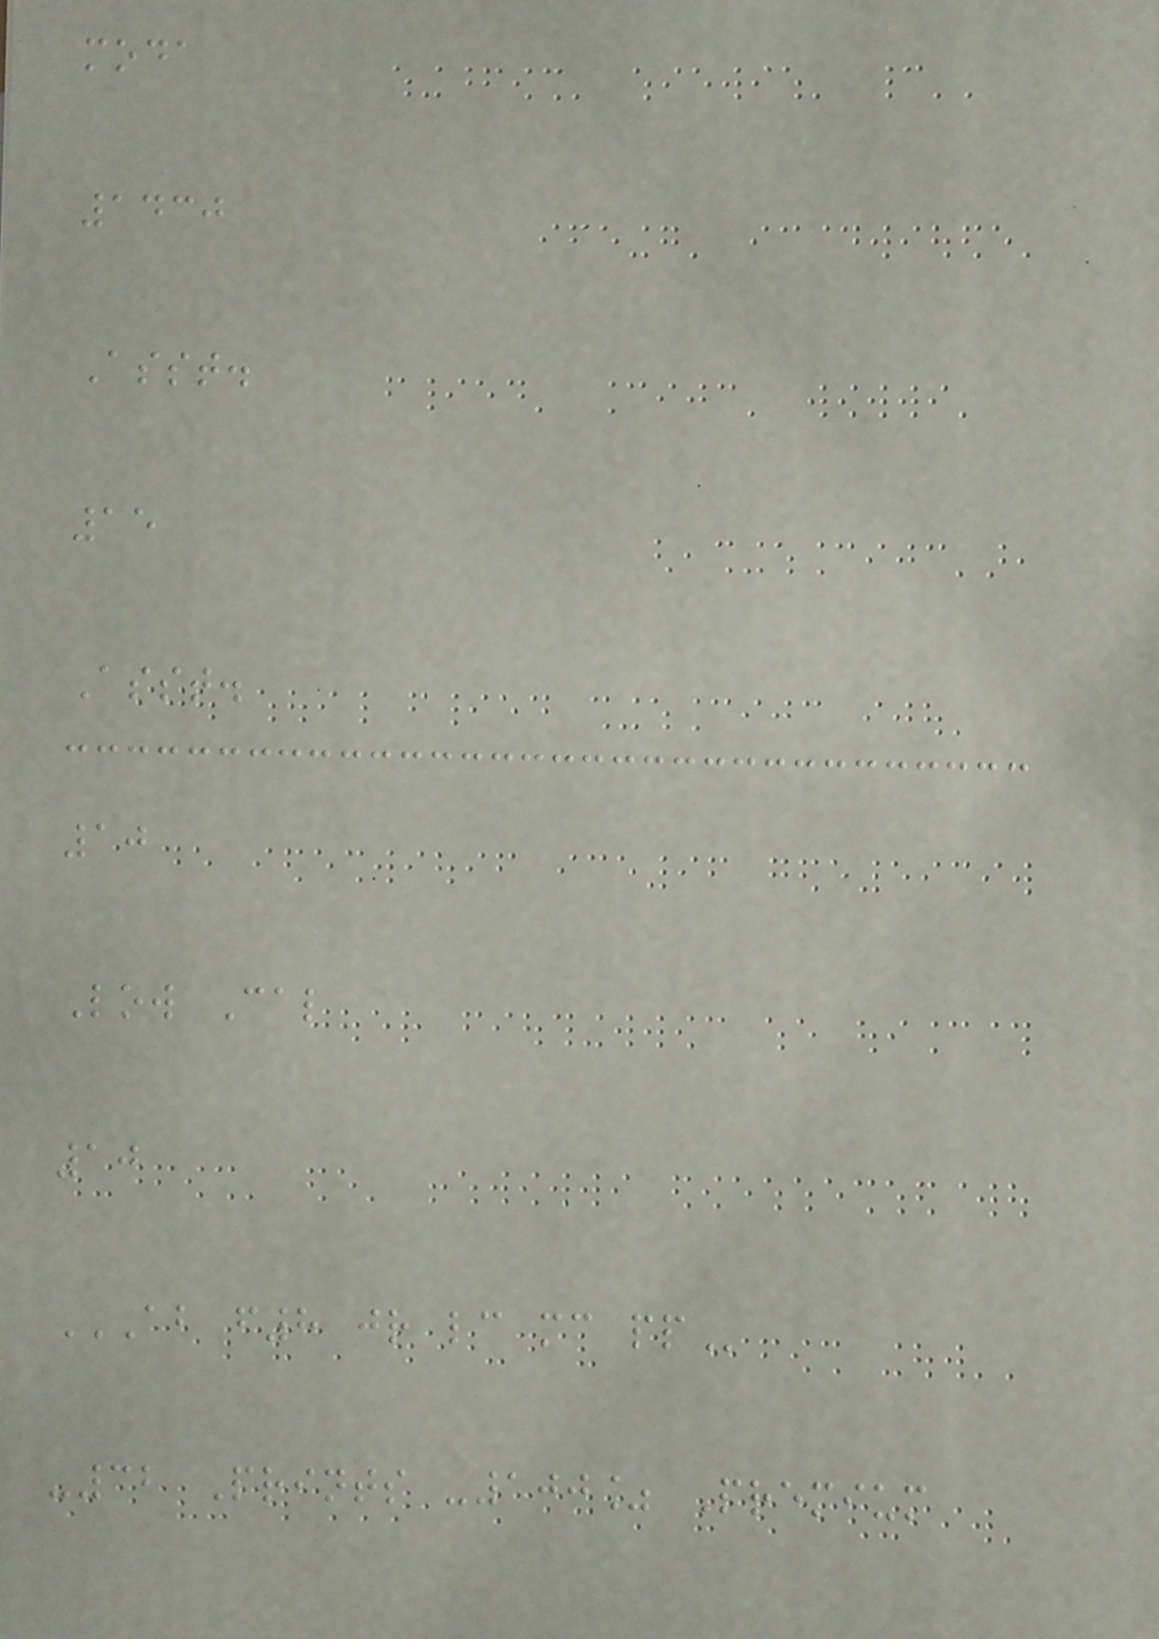moda
1430
Asst.
15
Asst.
10
Low Cal
10
AB F8 JR LC MC PP
-32 Prints -100% Premium
